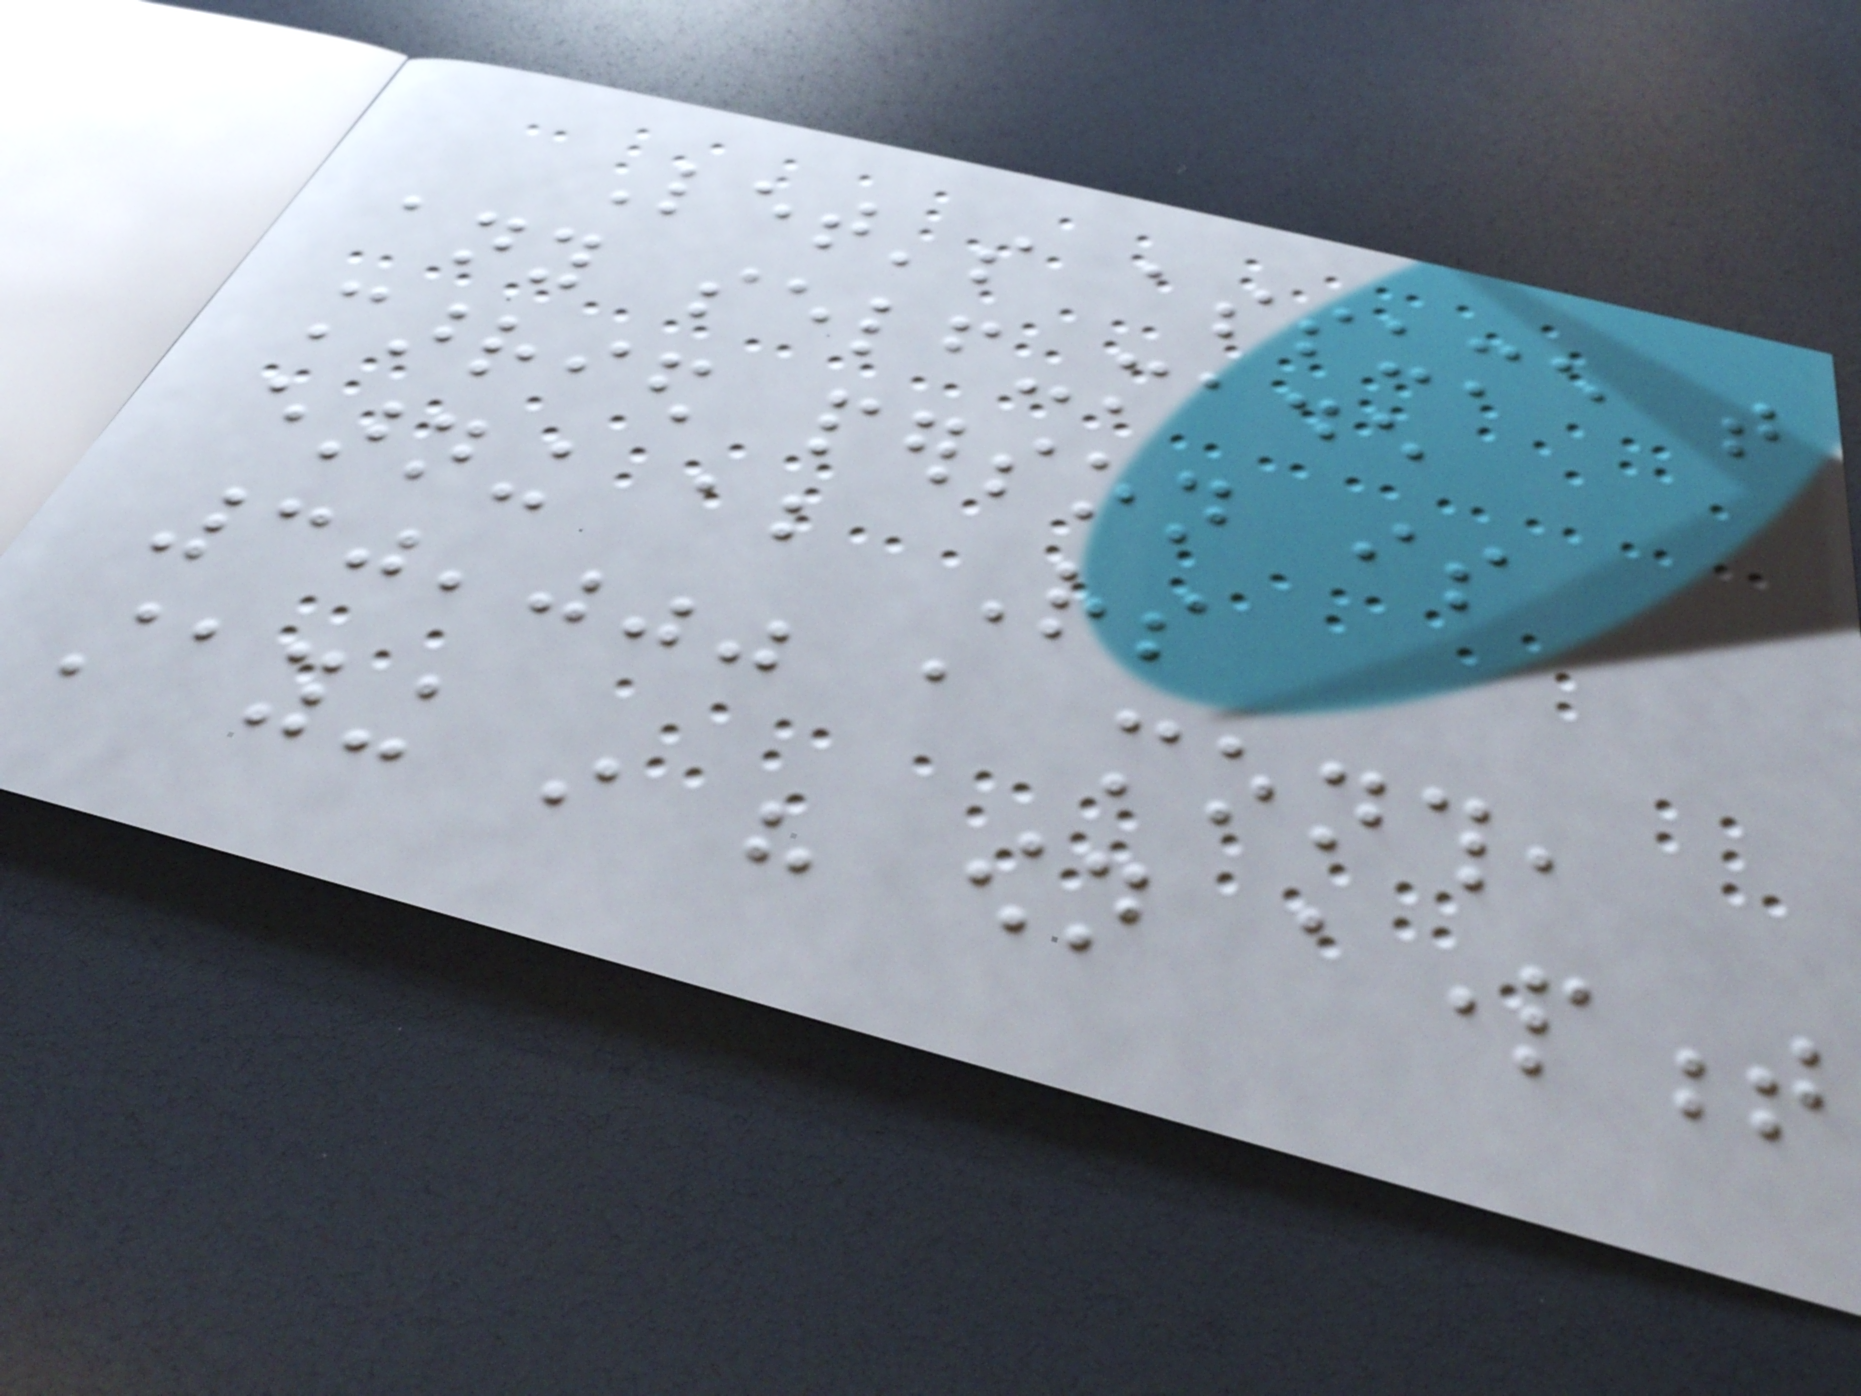Let's assume that
any self-made
married person is
earning about Rs
30,000 a month,
staying in his own apartment
